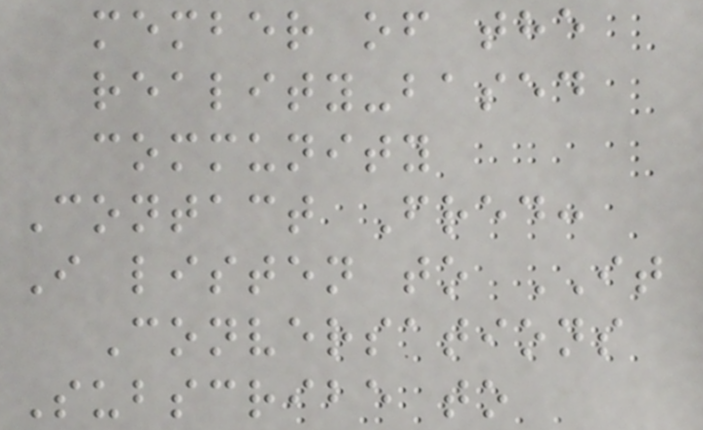member of the
reality-based
community
Contact Fred:
I listen to IT
Conversations
Subscribe to
